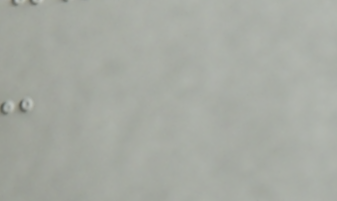-
